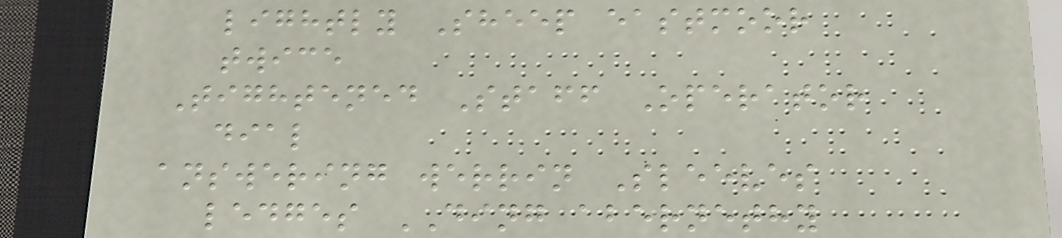lightly Sheep eastmoor
twice
Tightened Staff Operator
dial
answering werrin Sleeves
ledges DING abernethy
